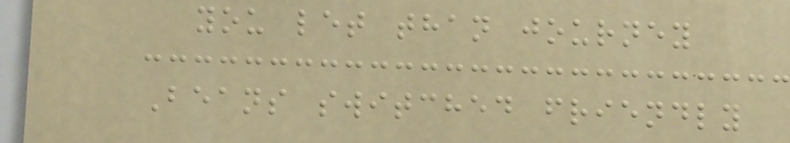you let than journey
Beans switched friendly
